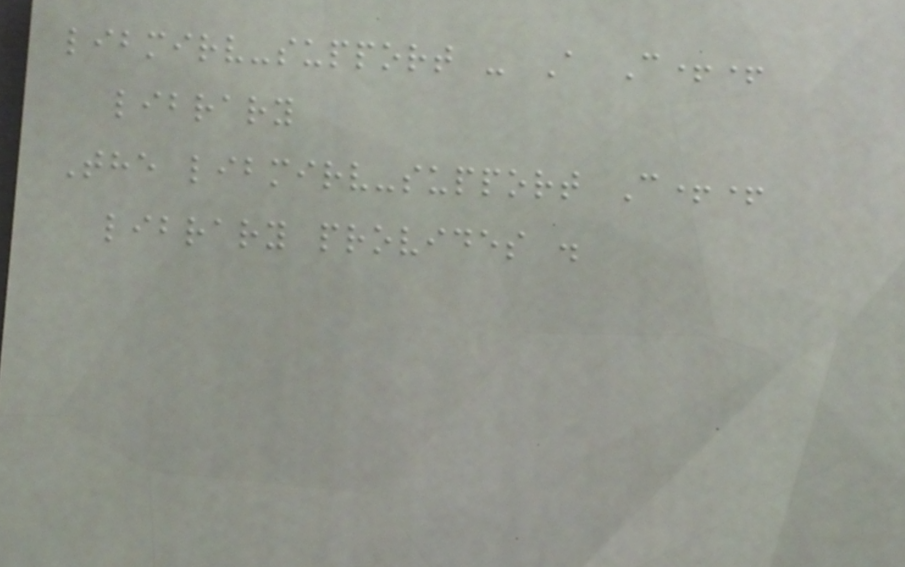libmirv-support - A C++
library
The libmirv-support C++
library provides .
